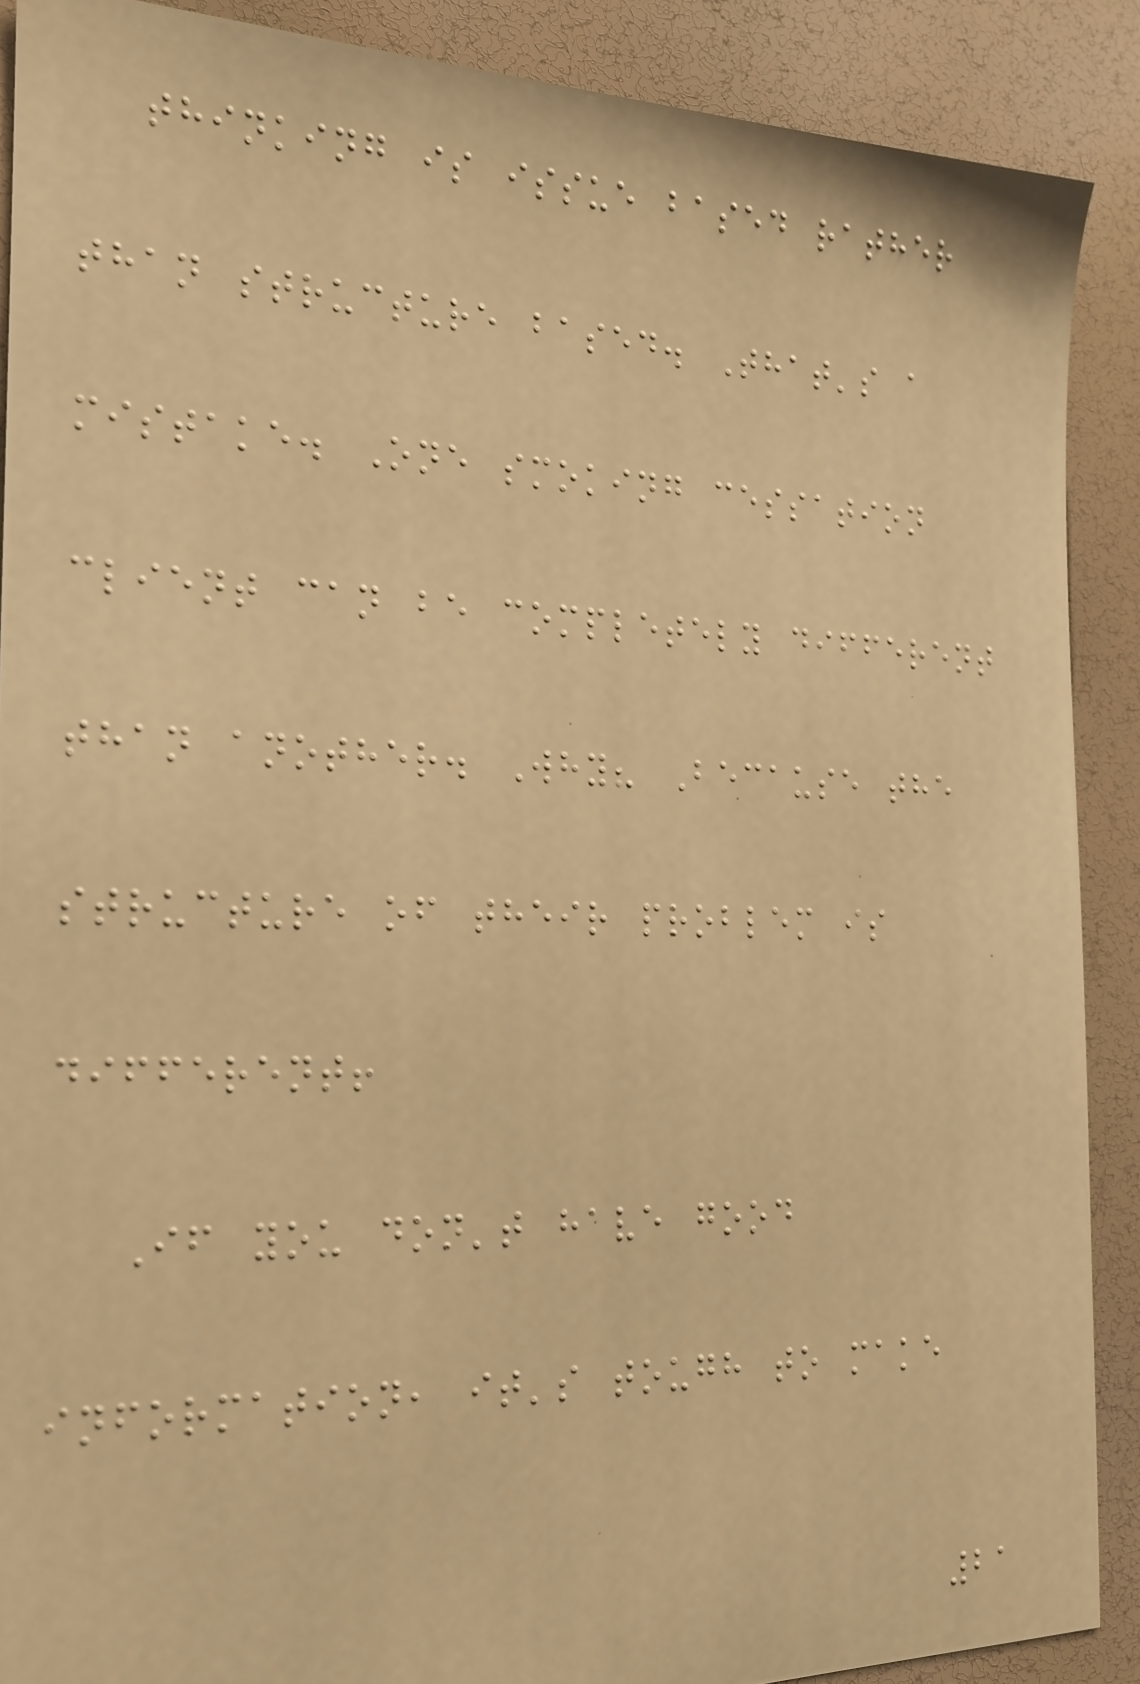thinking is issue based rather
than structure based. That's a
mistake. One smoking cessation
client can be completely different
than another. Why? Because the
structure of their problem is
different!
If you don't have good
information, it's tough to make
21
